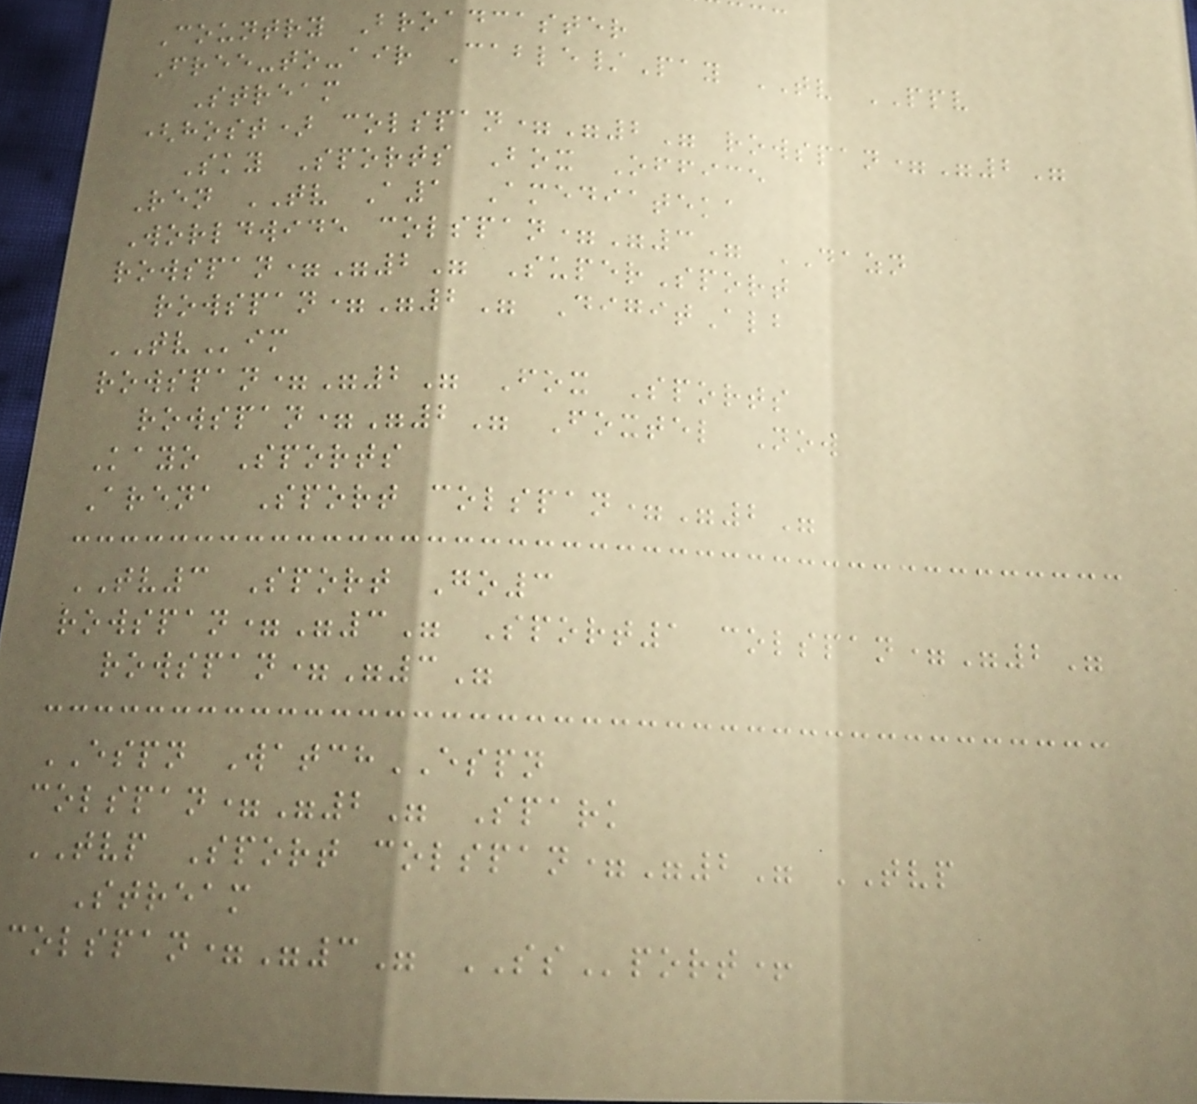Country Broadcaster
Free-to-air Cable/Pay TV PPV
Stream
(host) colspan="2" rowspan="2"
Sky Sports Box Office
Ren TV A1 Amediateka
Worldwide colspan="3" DAZN
rowspan="2" SuperSport
rowspan="2" DigitAlb
TVim
rowspan="2" Fox Sports
rowspan="2" Foxtel Now
Kayo Sports
Arena Sport colspan="2"
TV3 Sport Go3
rowspan="3" Sport1 colspan="2"
rowspan="3"
ESPN WatchESPN
colspan="2" Spark
TVP Sport colspan="2" TVP
Stream
colspan="3" SSport+
